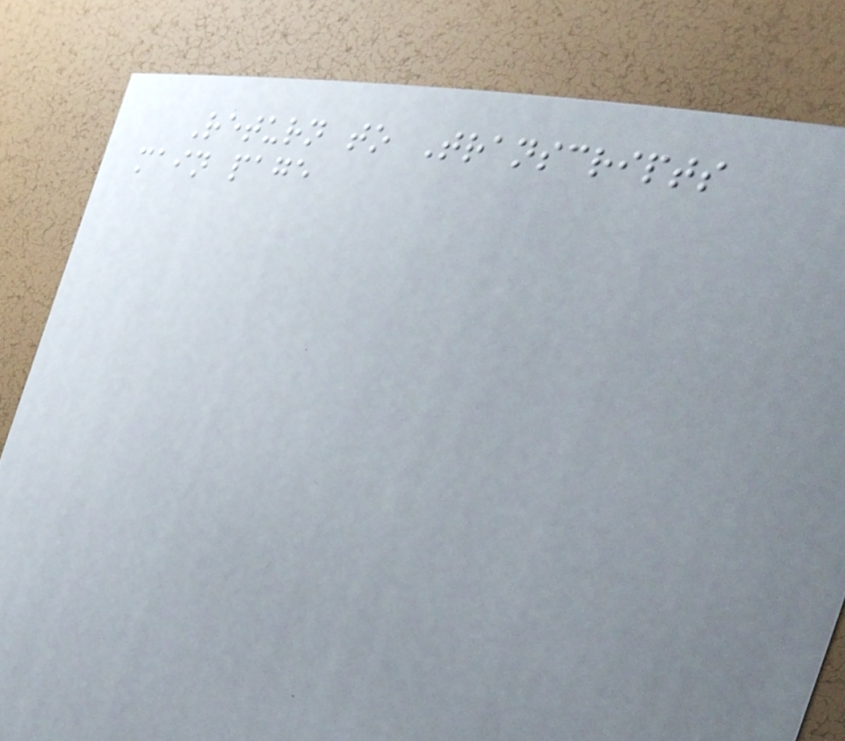Return to Transcripts
main page
